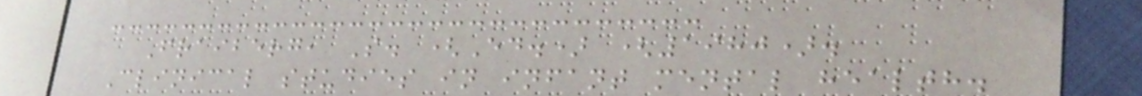Fraiberg, S. (Ed.) (1980).
Clinical studies in infant mental health.
